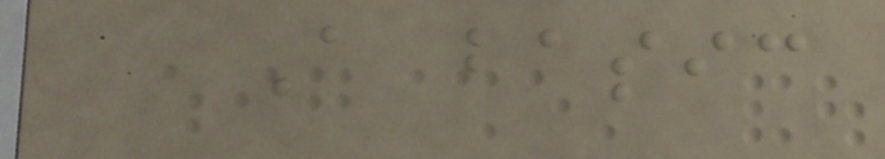A basic
